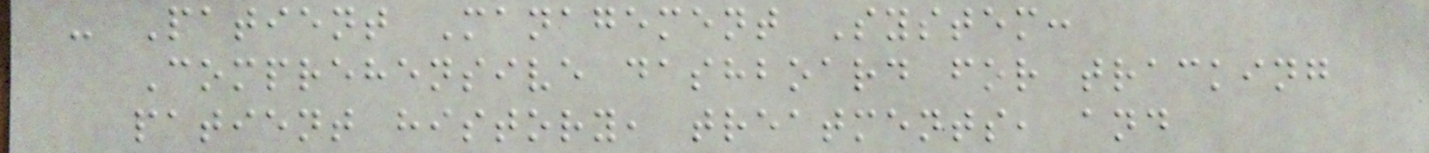- Patient Management System:
Comprehensive dashboard for tracking
patient history, treatments, and
